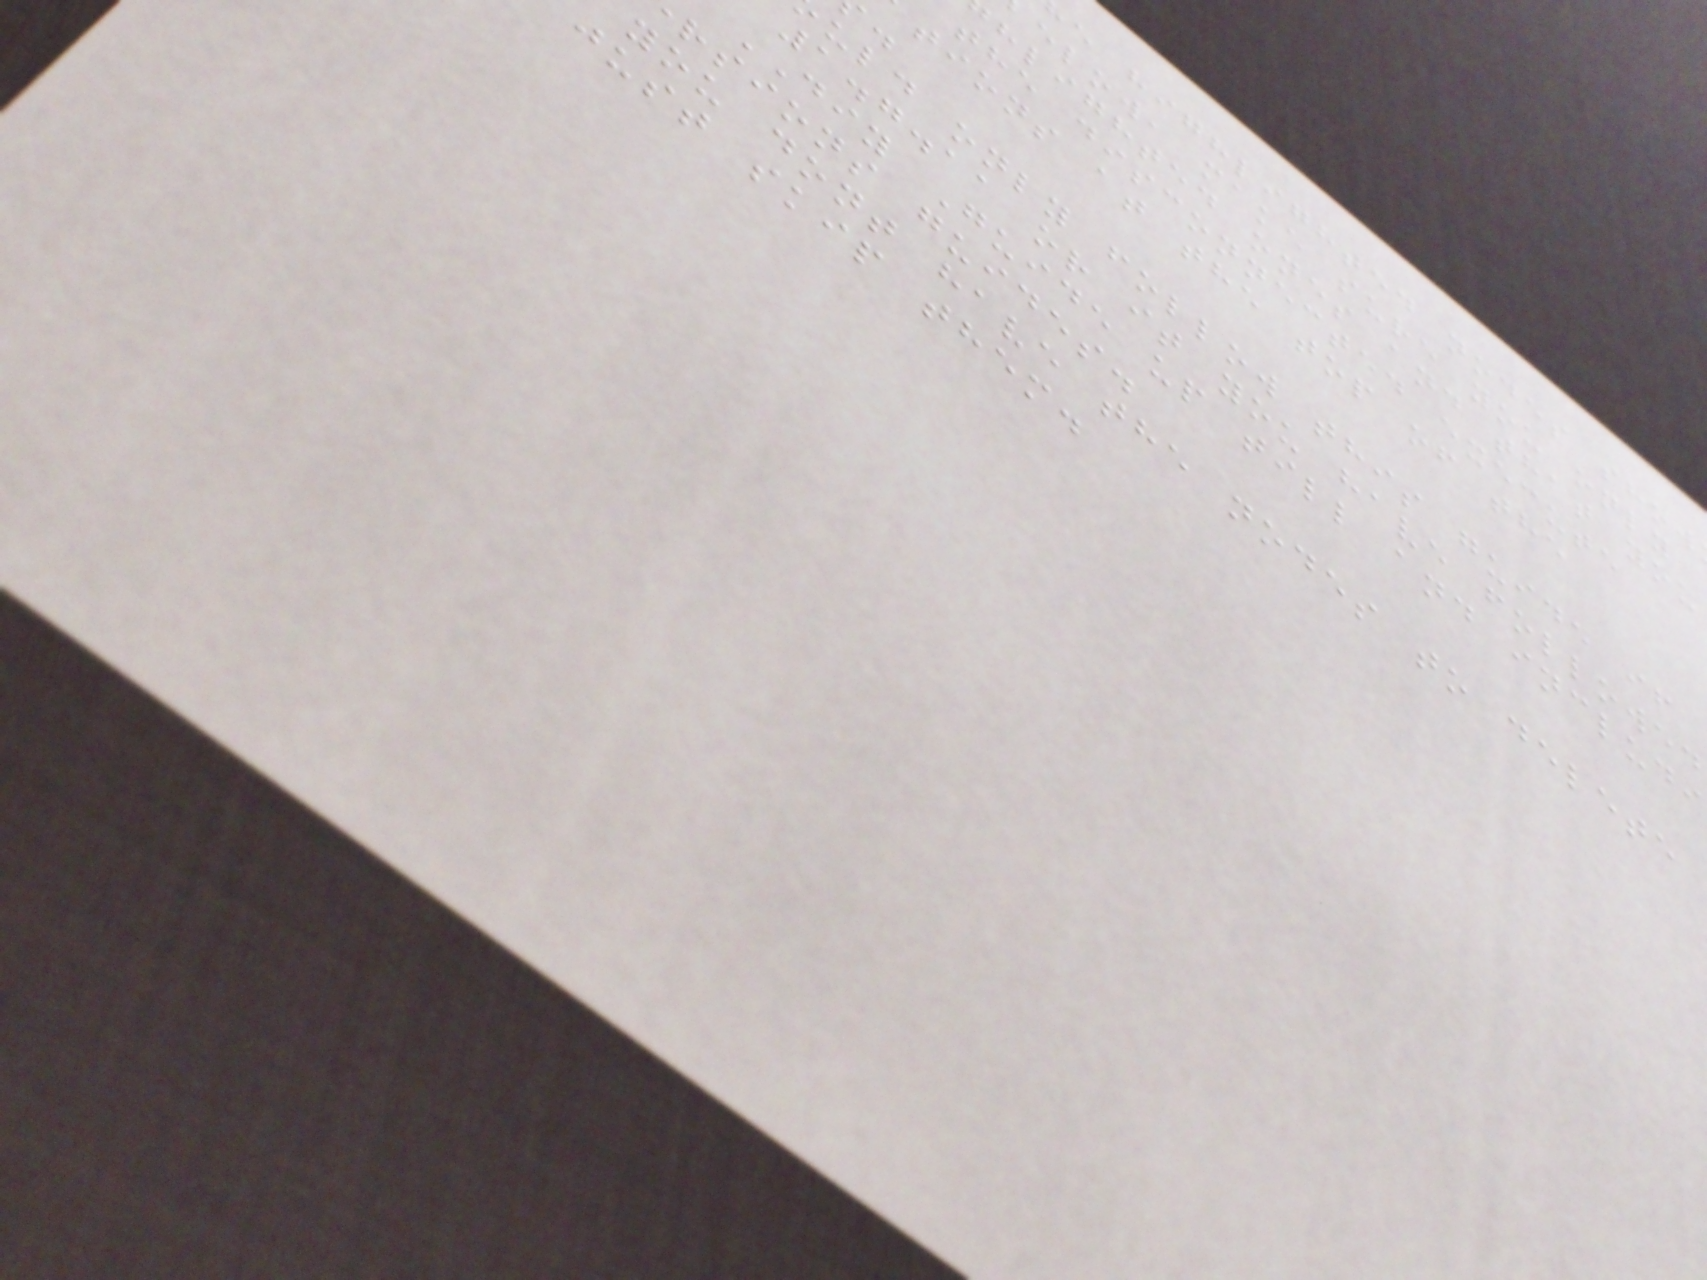e highlighted nodes show
elow, make sure you only
hlighted ones and that you
the disconnected execute
tions at the top of the
uld only follow this guide if
1.7.11 or it you have followed
DIY Guide up till and includi
rsions guides.
you dont have the nodes to delete
just skip them.
